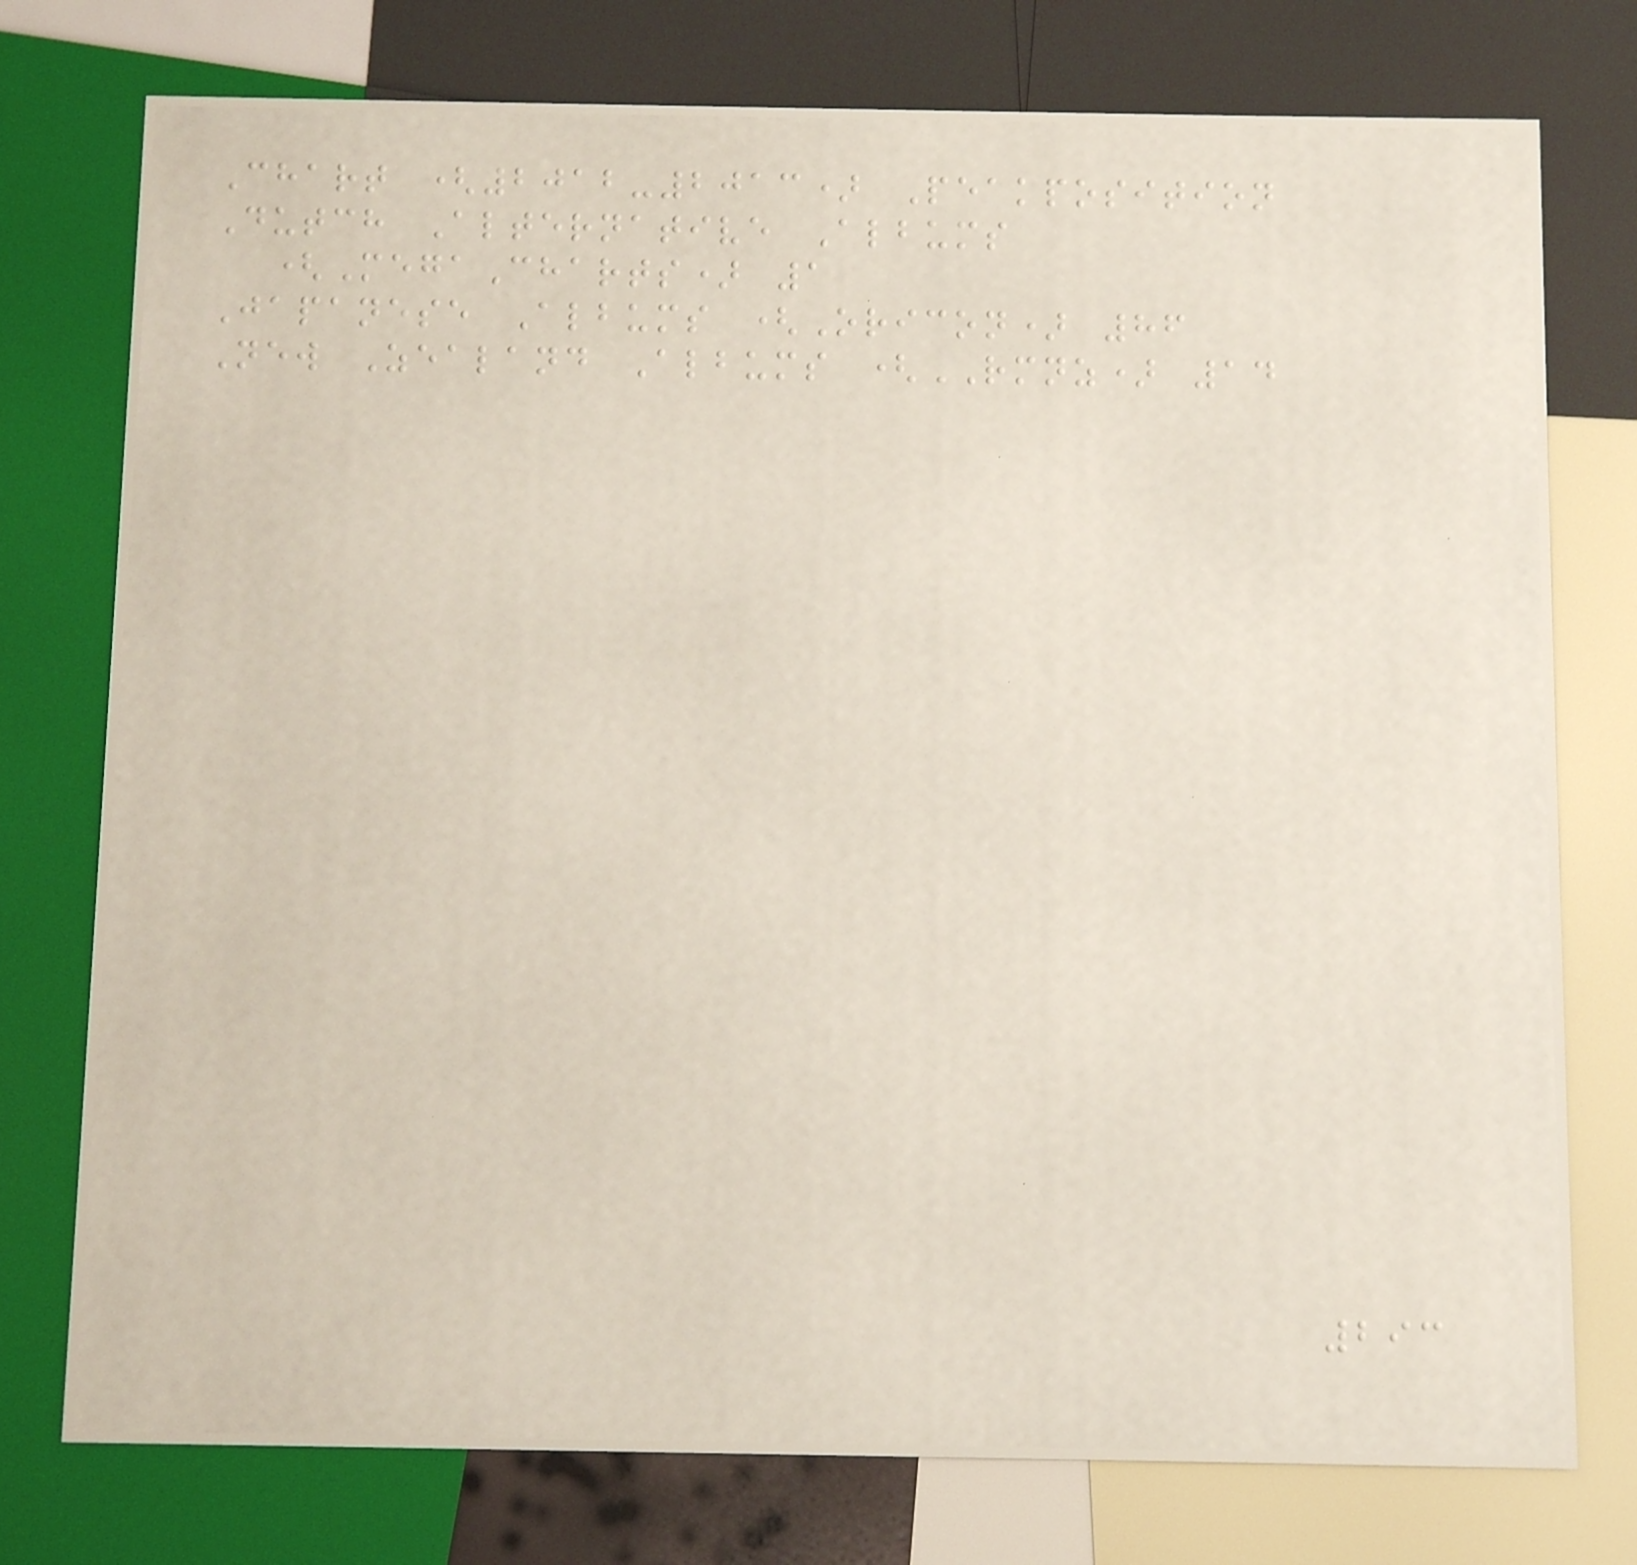Chart (2012-2013) Peakposition
Dutch Alternative Albums
(MegaCharts) 1
Japanese Albums (Oricon) 86
New Zealand Albums (RMNZ) 14
293
